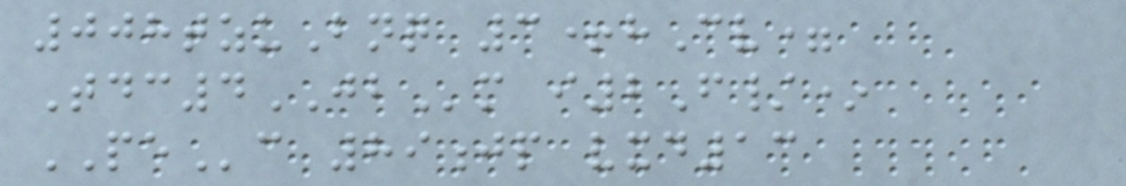008tzuBnq 3+hCv=
Tdc4JBm i2F/*
PEc 89jp vxd13
